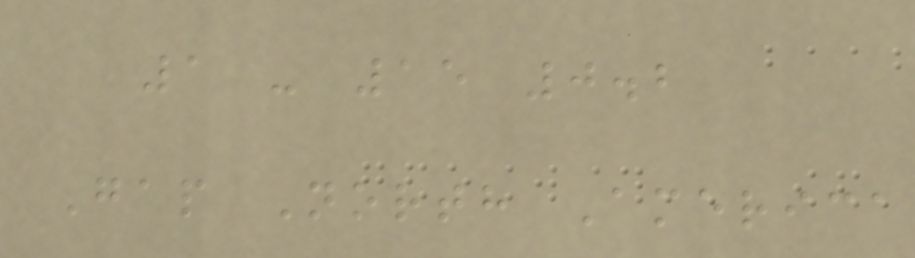1 - 15 0.2
Gap North America
